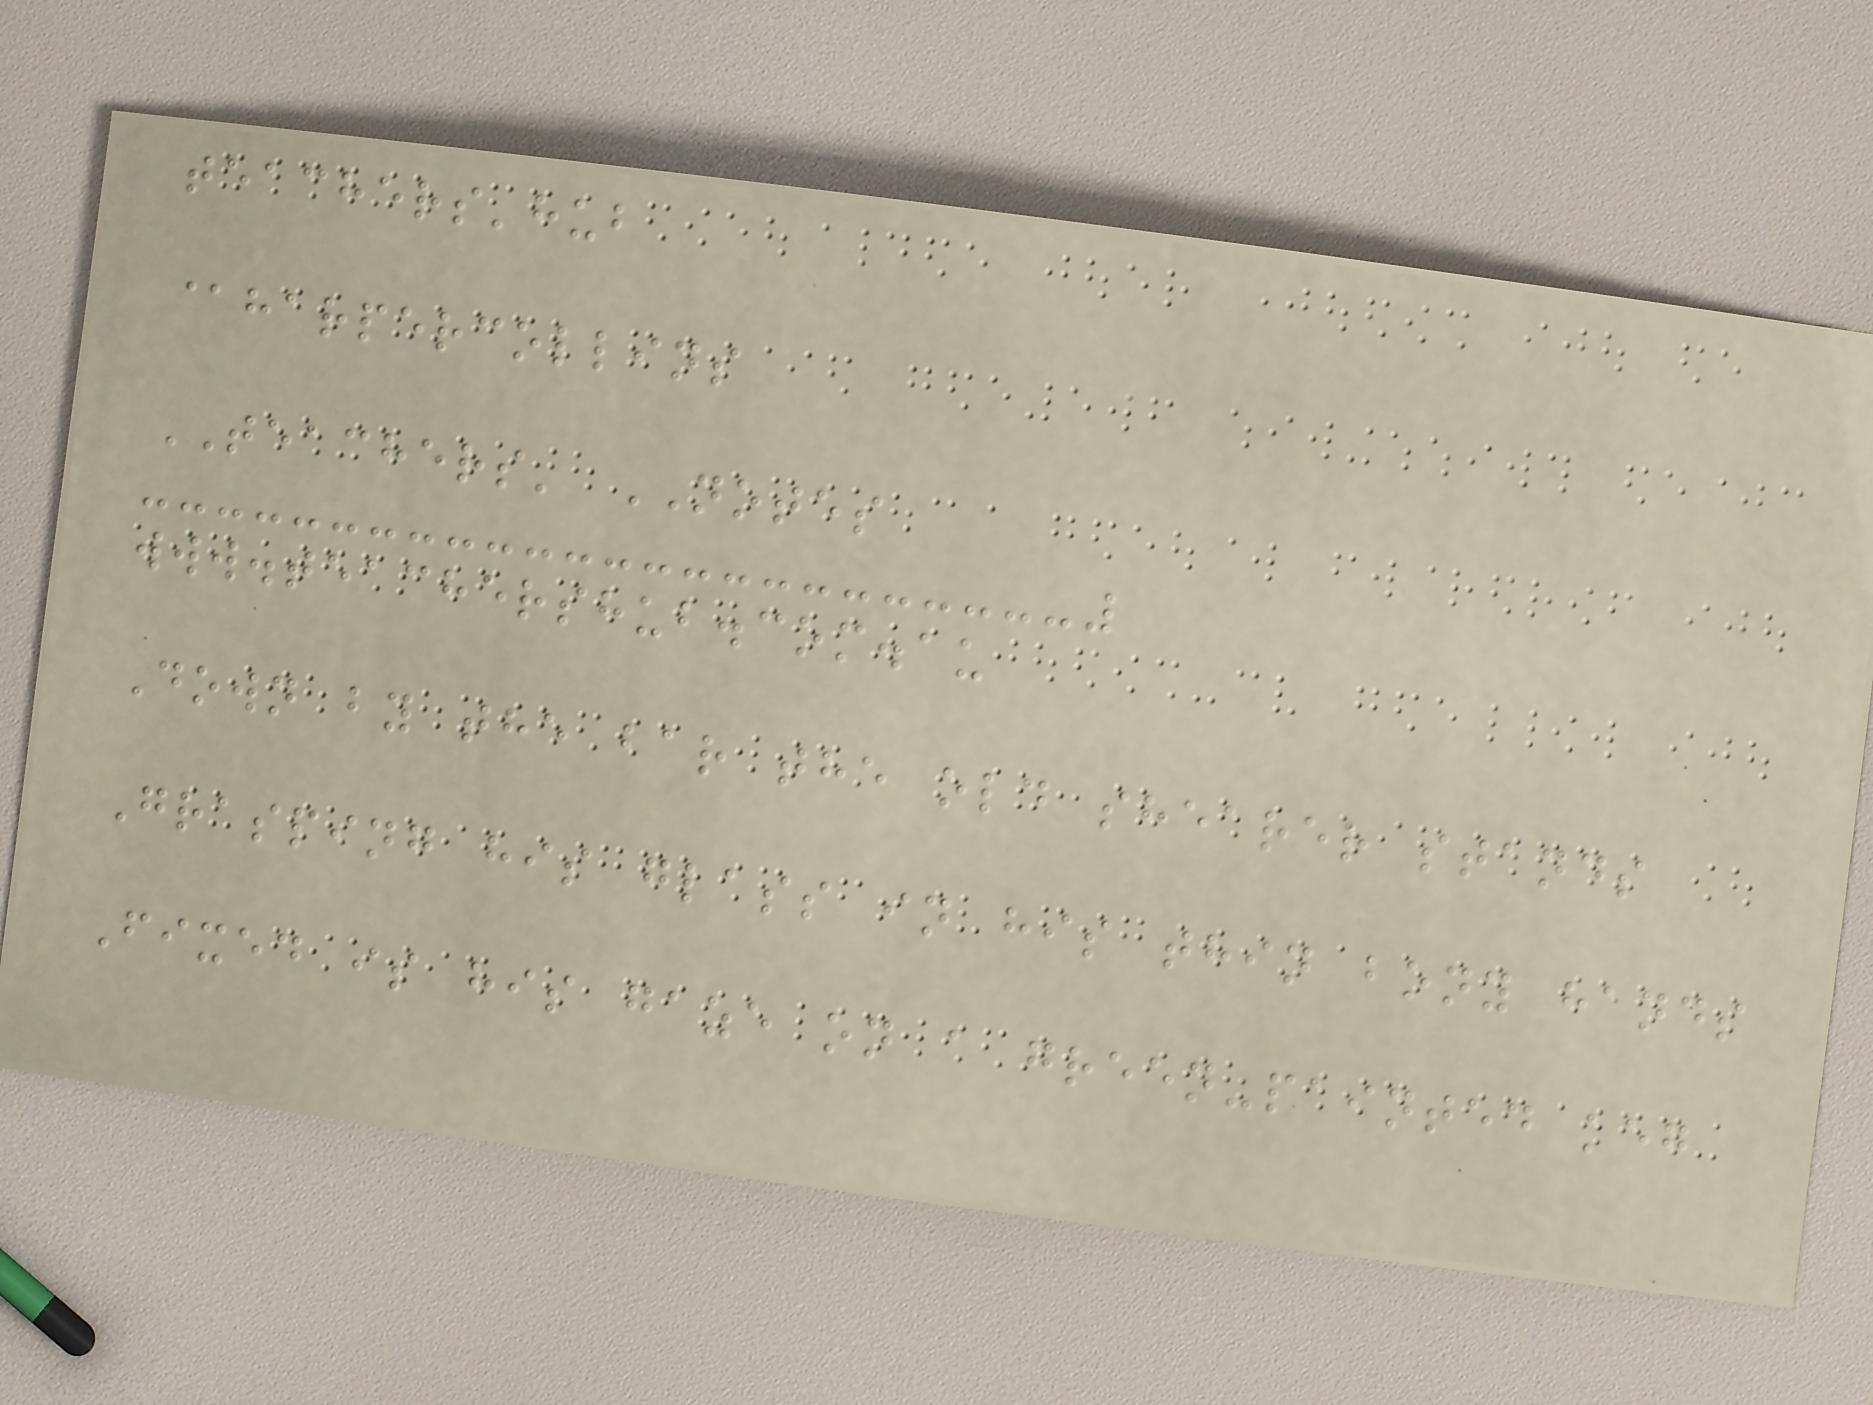teachers'hub
@harpercollins
TEACHERS' NOTES
www.teachershub.com.au
Down by the bar the old shearer stands
Grasping his glass in his thin bony hands
Fixed is his gaze on a green-painted keg
